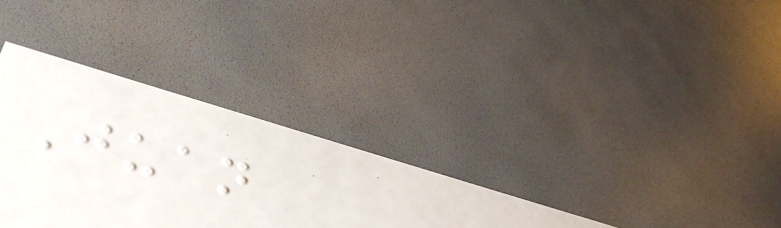Juan
